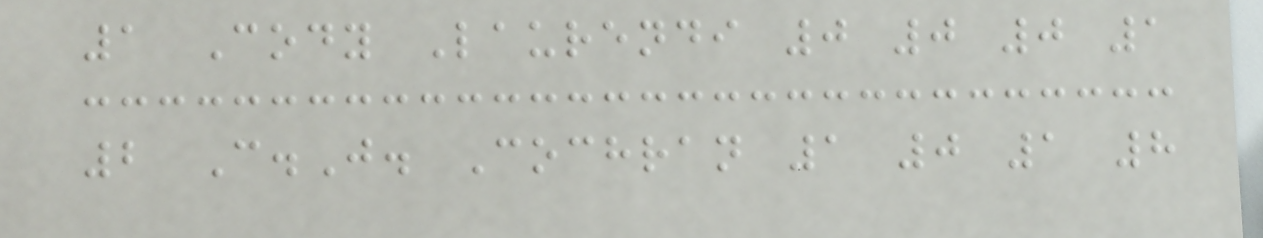1 Cody Laurendi 0 0 0 1
2 C.J. Cochran 1 0 1 8
